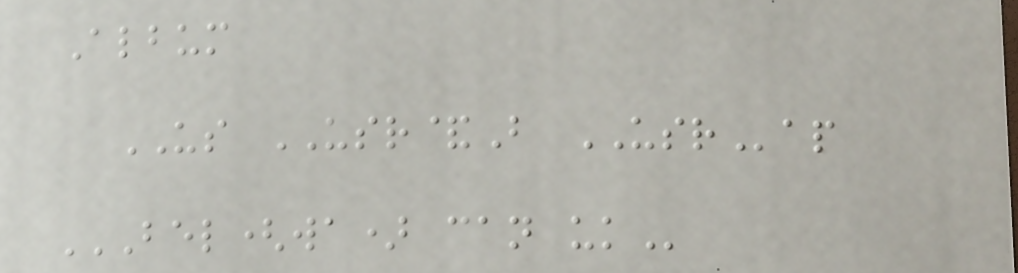Album
US USR&B USRap
BEL(WA) CAN UK
